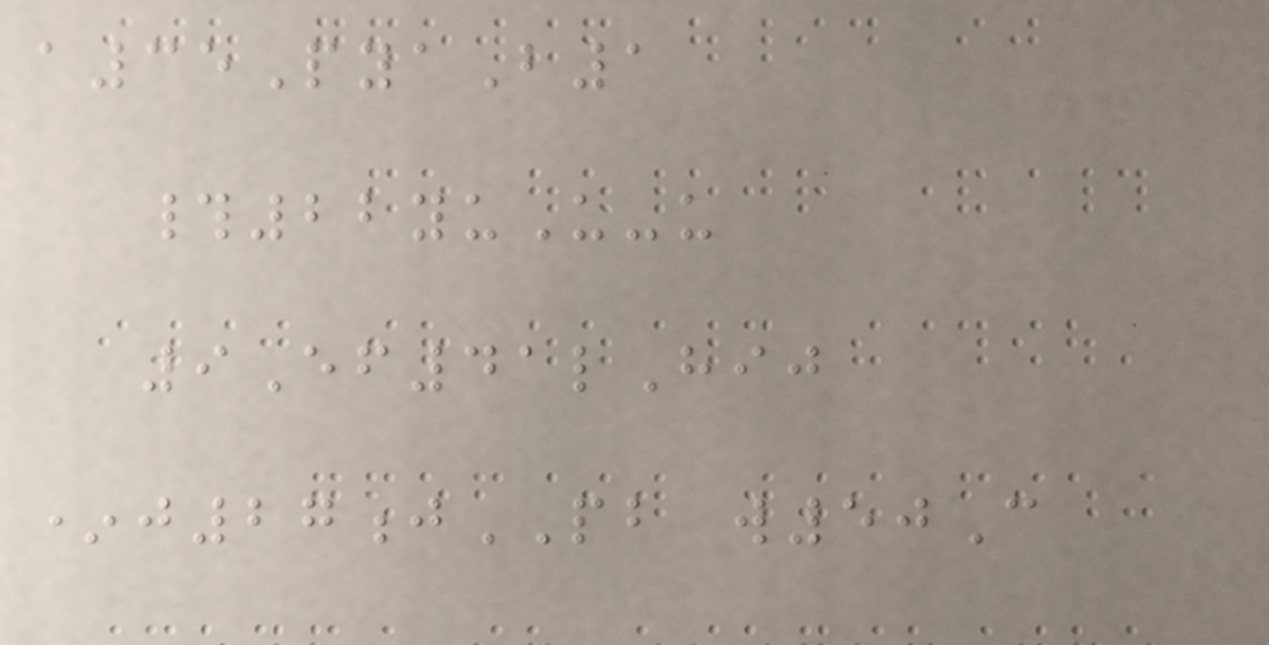a35PyaB1
#22yuU-u
9Ef41lHij
*j27jPB w50C
